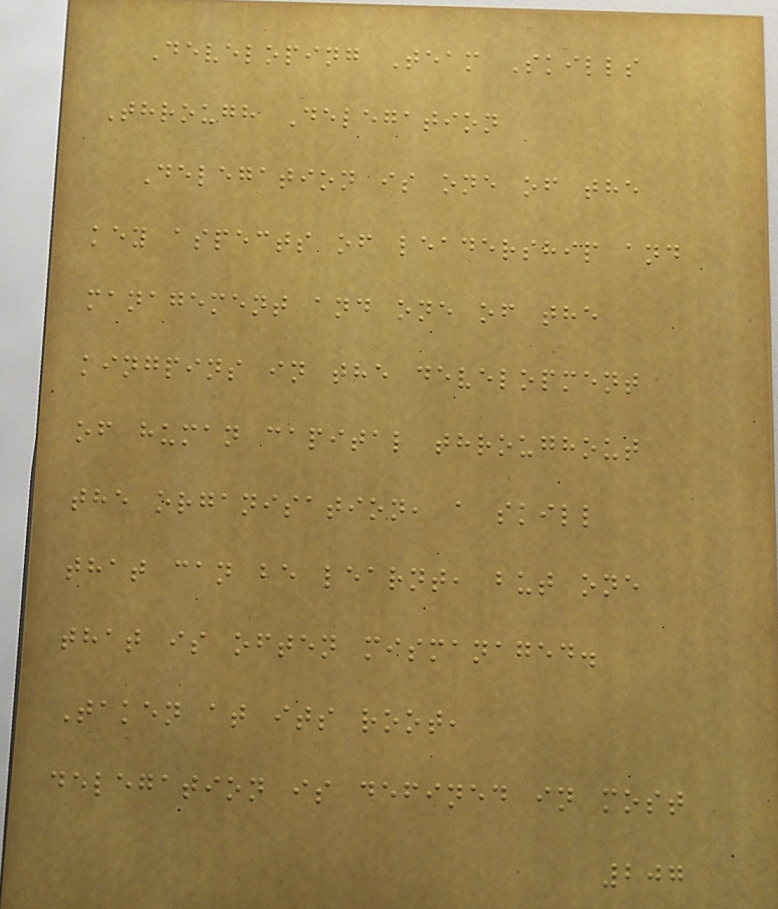Developing Team Skills
Through Delegation
Delegation is one of the
key aspects of leadership and
management and one of the
kingpins in the development
of human capital throughout
the organisation, a skill
that can be learnt, but one
that is often mismanaged.
Taken at its root,
delegation is defined in most
207
